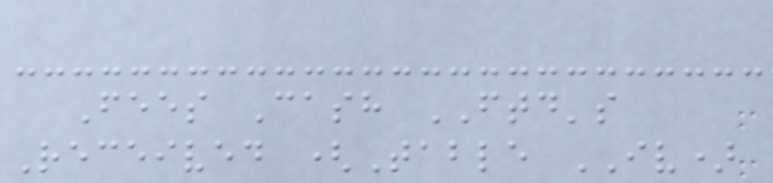Fees Cash FTD's
Received (Table IV)
